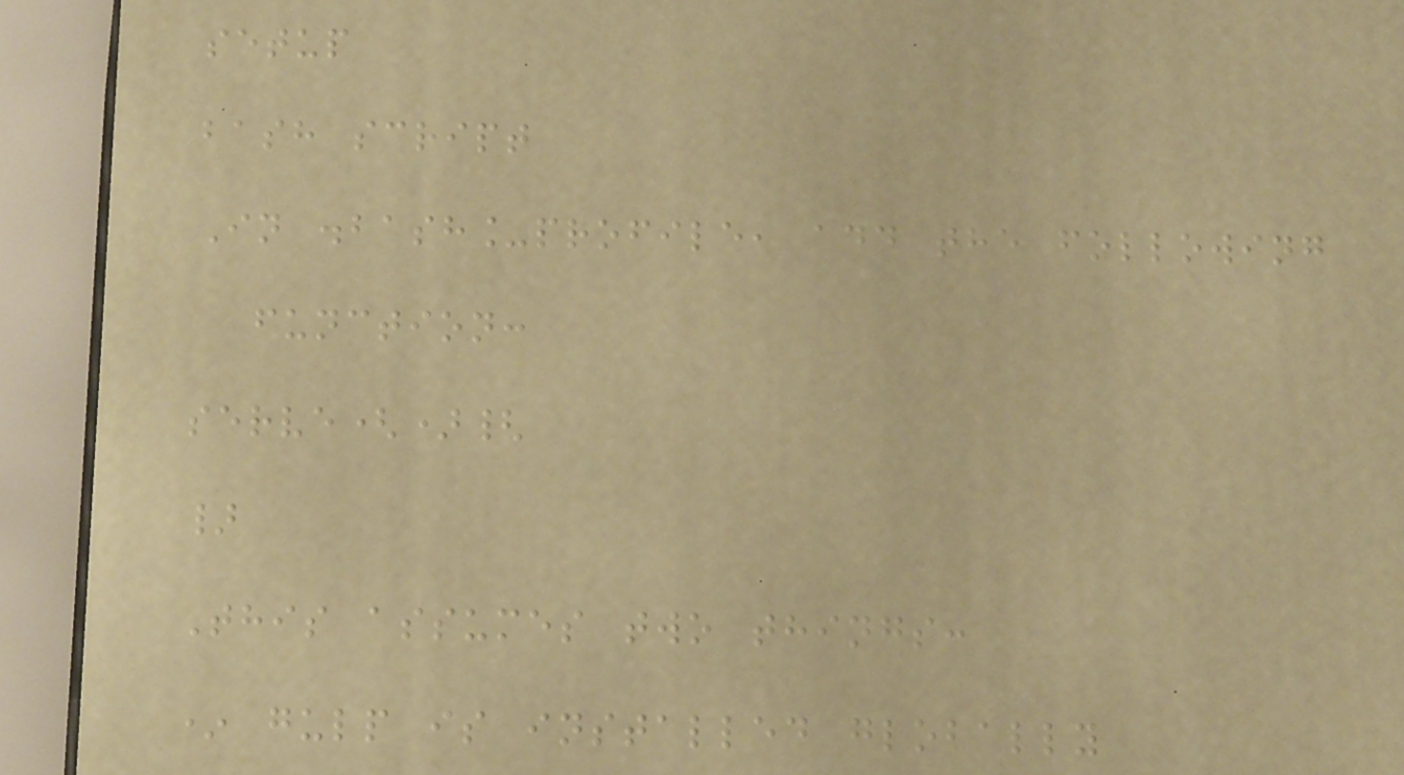setup
bash script
In .bash_profile, add the following
function:
serve(){
}
This assumes two things:
* gulp is installed globally
